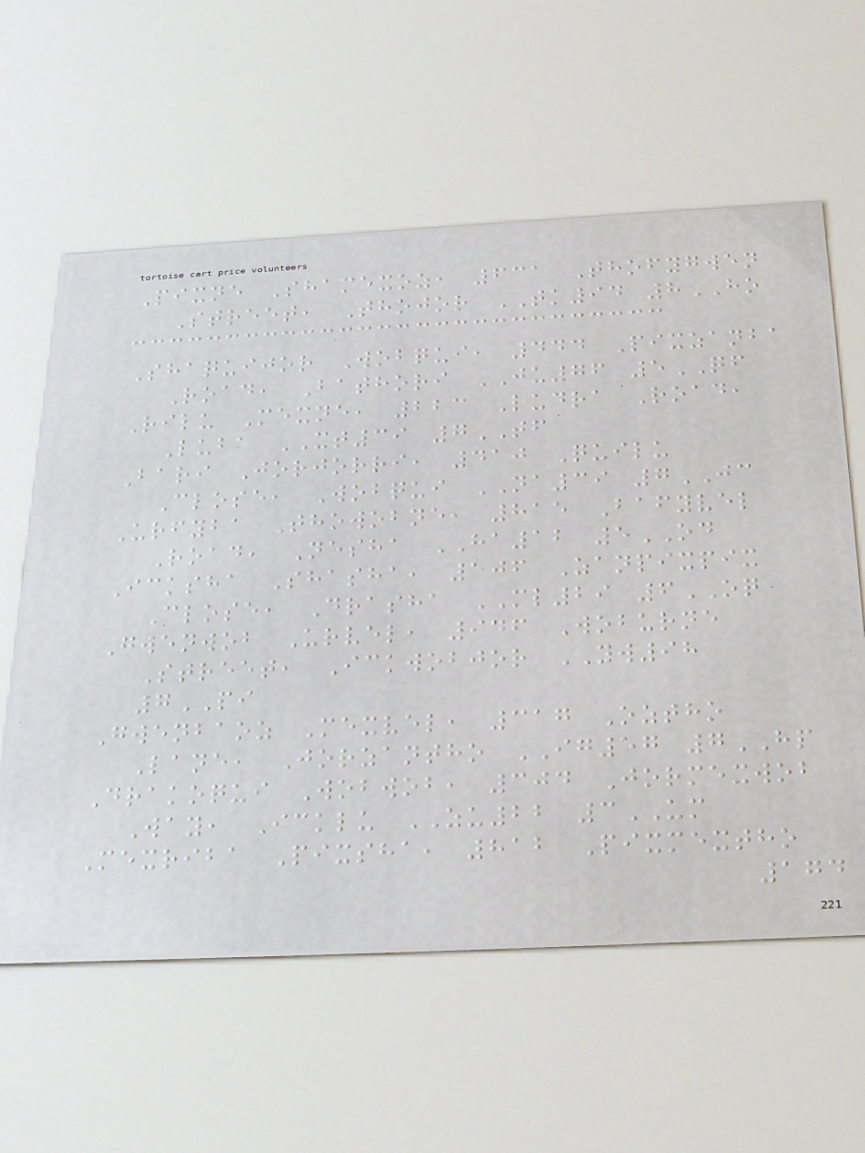Pixne Shamexoz, 631 Thofygwen
Street, Thojor TK94 8HO
Shaquijor Wobqui, 444 Pixzanba
Road, Bathori JU76 5QF
Rilu Mexne, 223 Ludra Road,
Luba XT39 7TF
Bari Jorjorri, 410 Quilu
Close, Wobqui NA39 7JC
Urfyba Thowobne, 815 Bafyvel
Road, Nesha HA12 5OD
Icksha Shasha, 106 Zanpixpix
Close, Drasha ML29 6OQ
Gwenwob Urvel, 946 Woburne
Street, Ickwobjor YW98
7PI
Gwenbaoz Mexvel, 317 Oztho
Lane, Jorzantho IG57 7HP
Drakoqui Wobwob, 304 Jormexwob
Way, Icklu ZU22 3UM
Mexriba Pixsha, 812 Pixmextho
174
